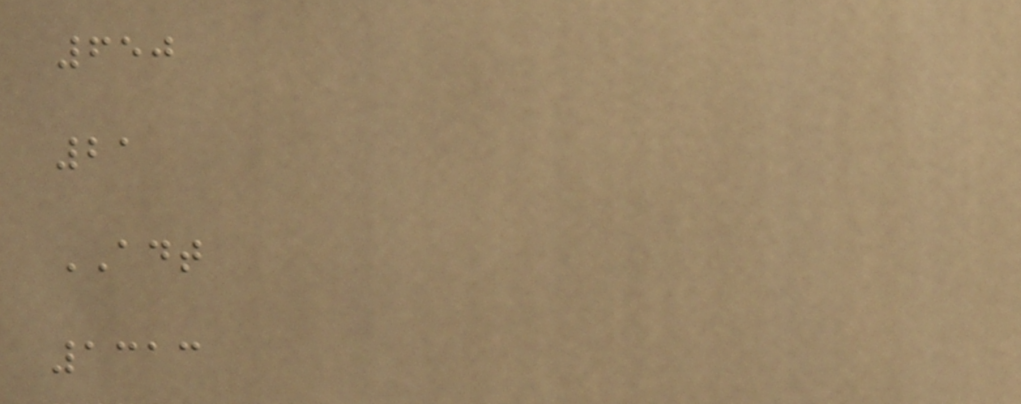650
21
ADT
1313
